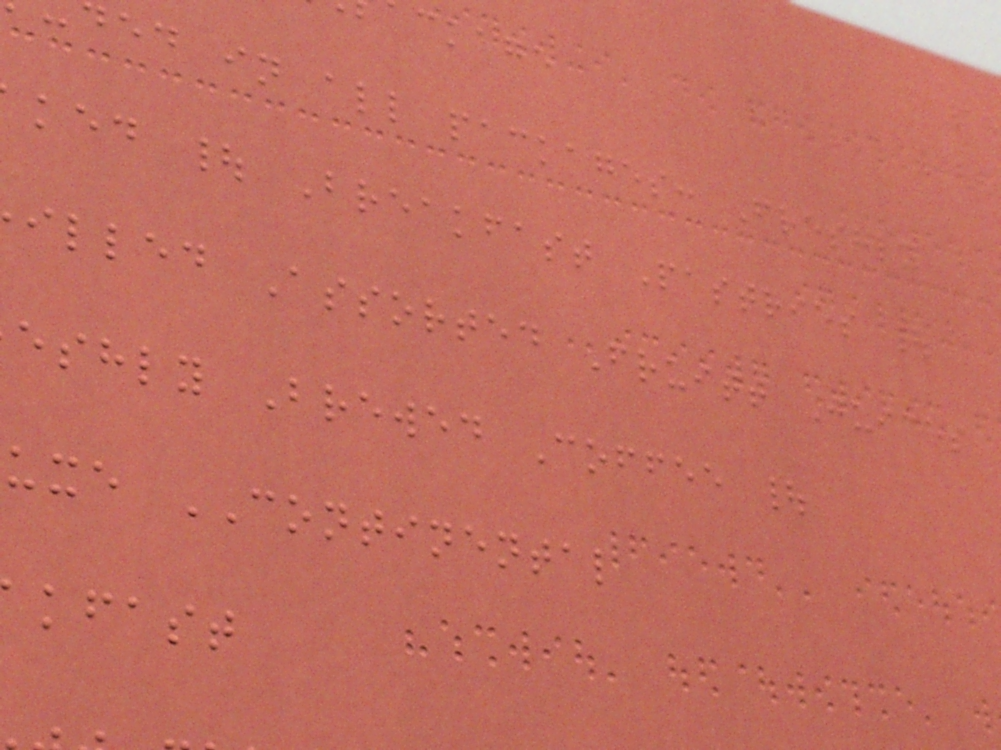ed in all packages: Freshly
ked | Breakfast Pastries |
illed Assorted Fruitt Juices
eshly Brewed Coffee |
uxe CONTINENTAL
kfast
